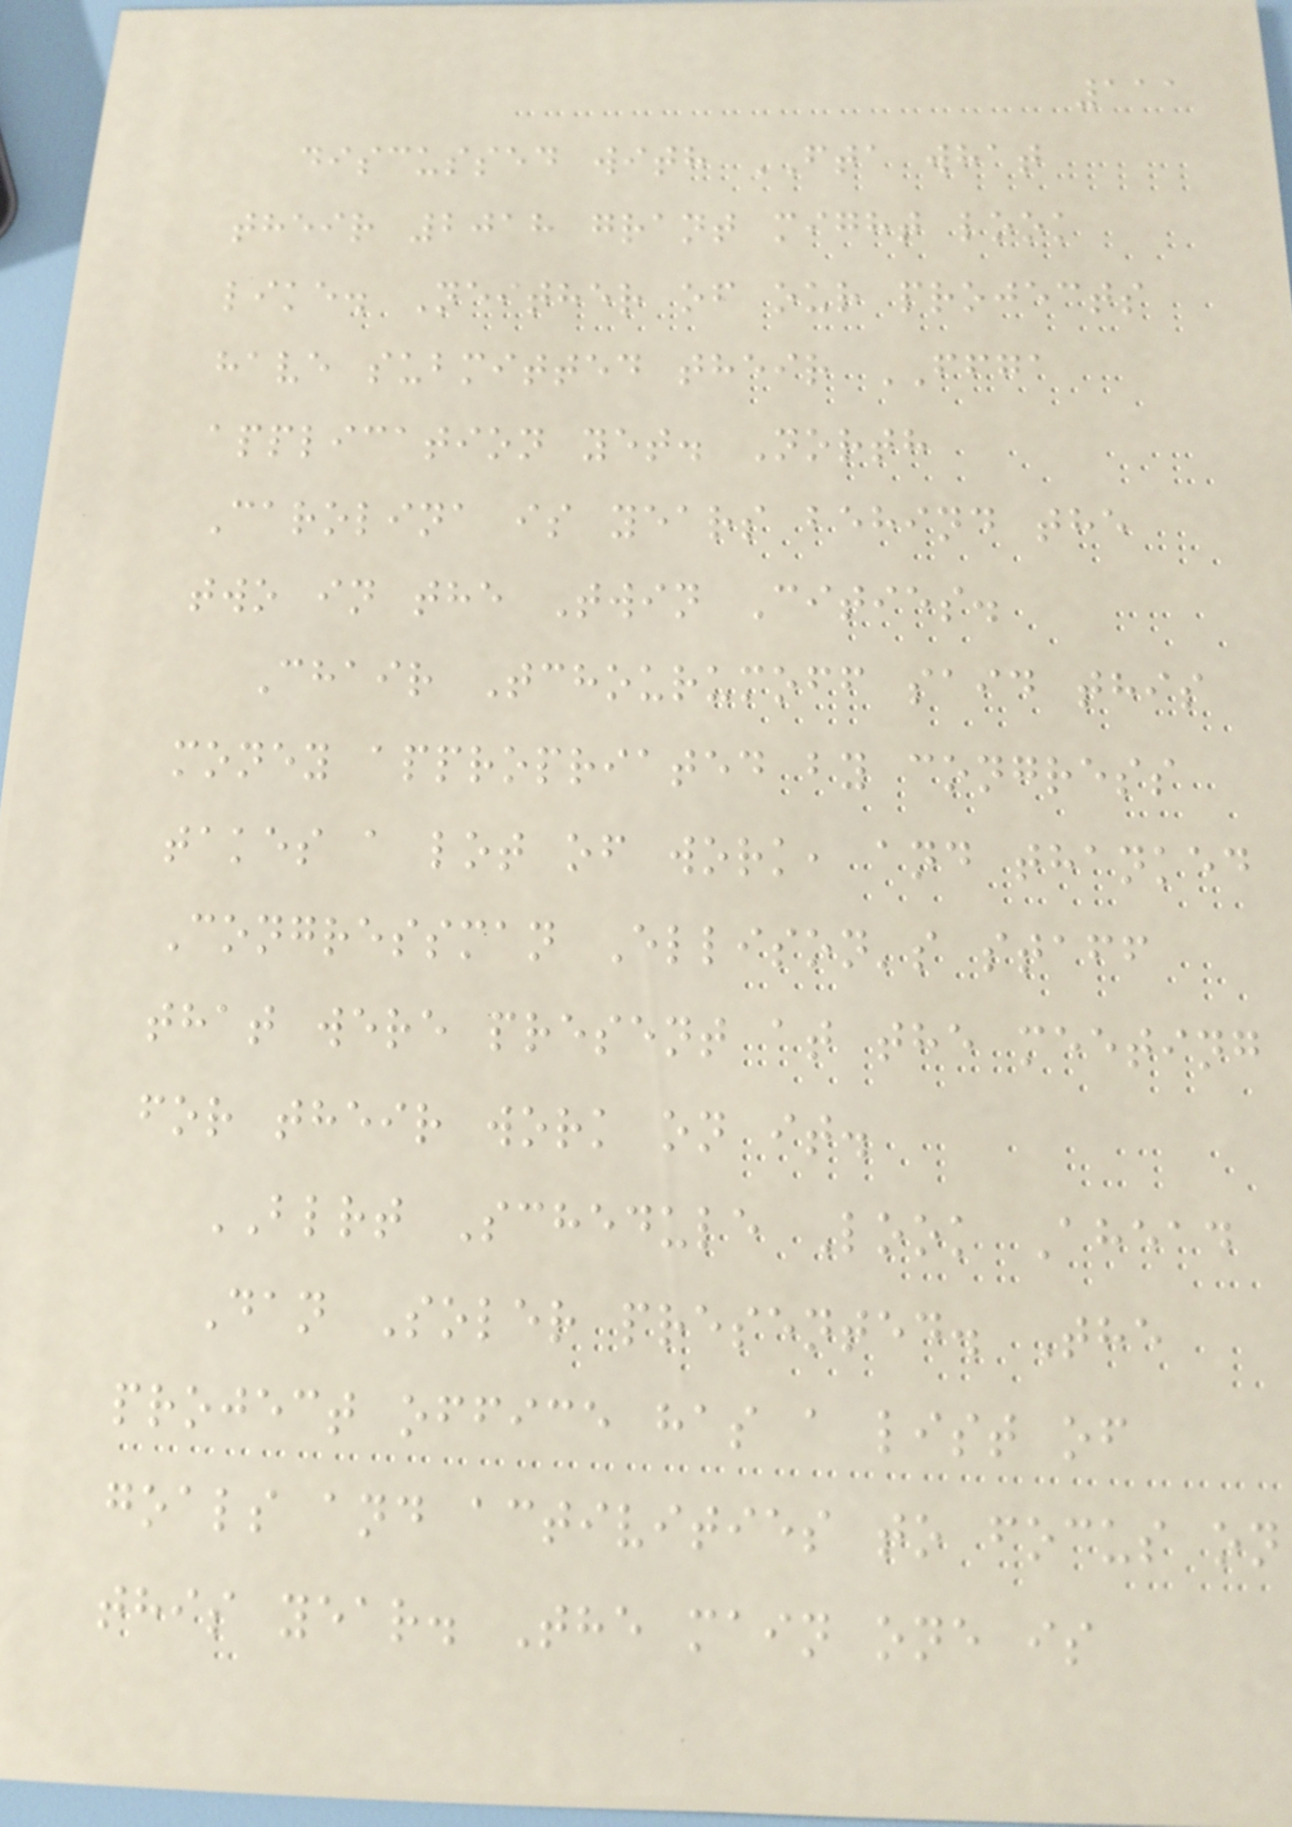111
discussed with FTA what
their 2018 grant might look
like. Neither of our projects
have submitted their FFGA
application yet. North
Carolina is years behind the
two in the Twin Cities.
Chair Tchourumoff said this
money appropriated by congress
takes a lot of work, and thanked
Congressman Ellison's staff
that were present at the meeting
for their work on it.
BLRT Schedule Look Ahead
Dan Soler presented. The
project office has a list of
goals and activities to focus on
this year. The main one is
